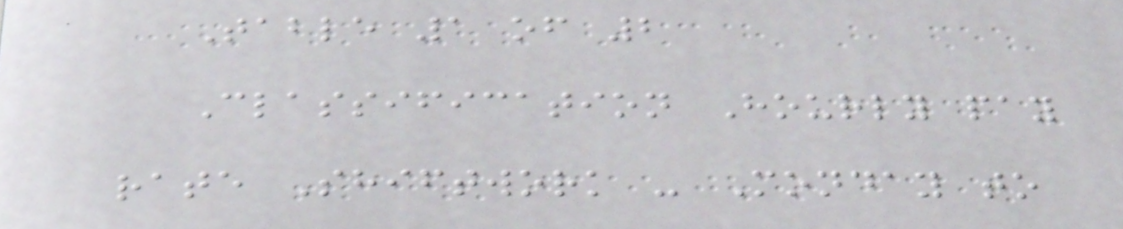Table 1 of 2
Classification Hourly pay
rate Shiftwork - Monday to
